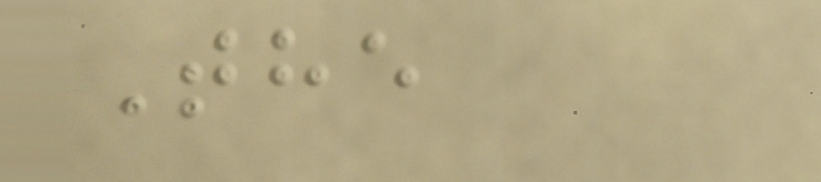The
